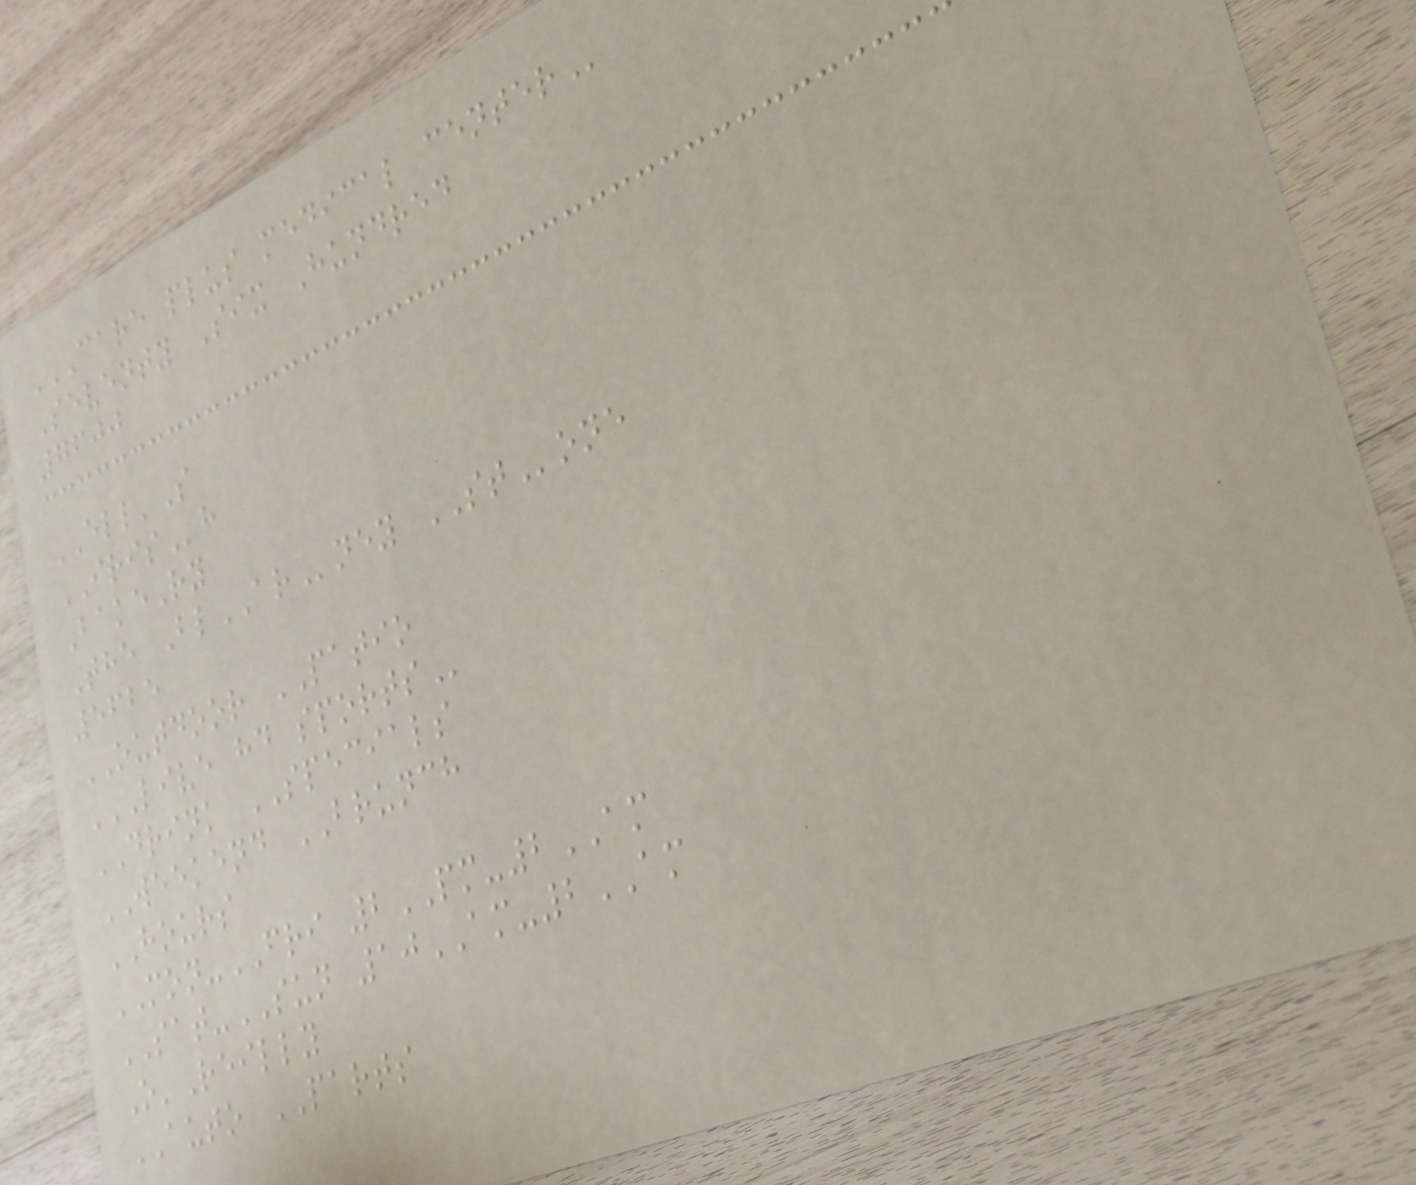CARE PLUS MEDICAL CENTER
Seventy Six Hundred
7600
ELL'S
IRISh
BakeRy
The BlARney STone
5625
OUTDOOR PATIO
LIVE HD SPORTS
DRINK SPECIALS
WEEKEND BRUNCH
HOURS
MON-FRI 2PM-2AM
SAT-SUN 10AM-2AM
O'Reilly
AUTO PARTS
